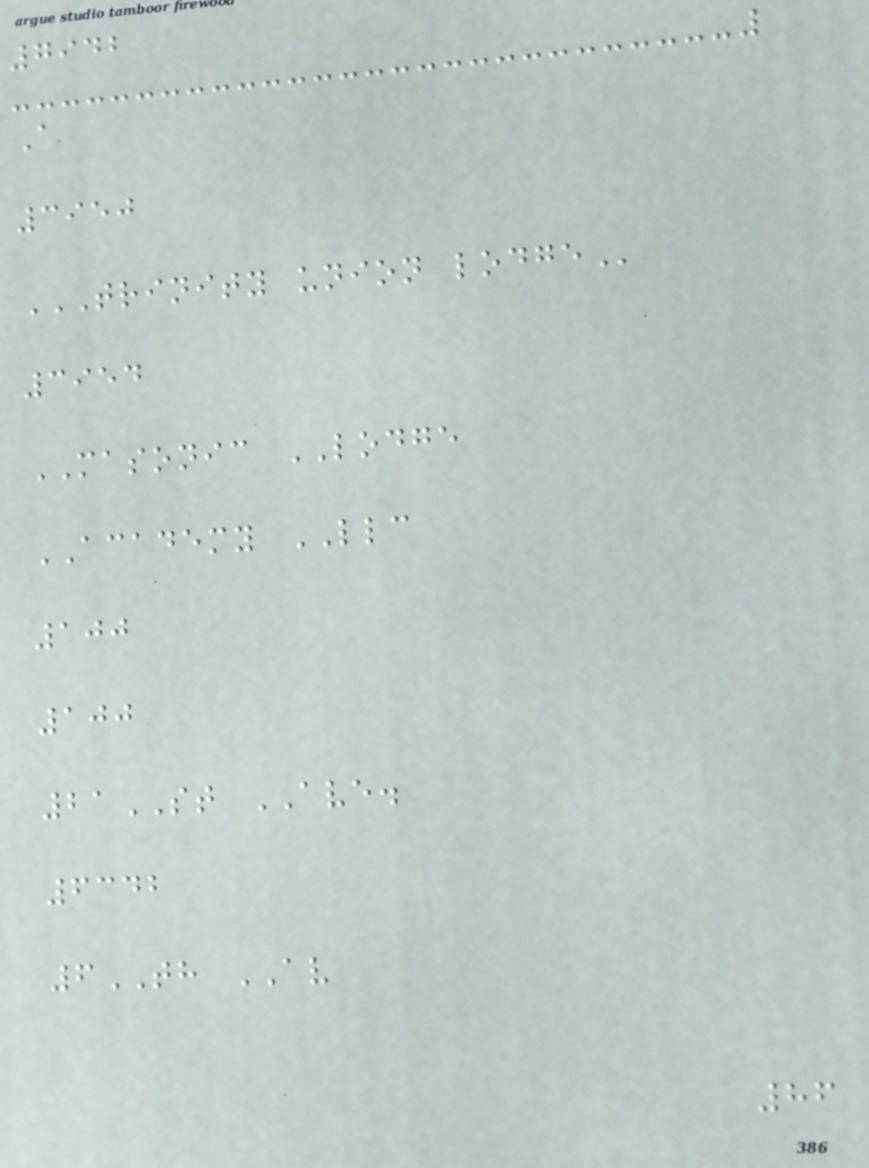7942
A
3950
TRINITY UNION LODGE
3954
MASONIC LODGE
ACADEMY LLC
100
100
21ST AVE.
6342
6TH AV
86
